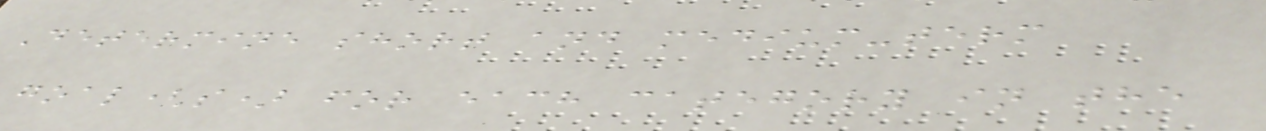Determine short and medium-term
goal(s) for each category in the
